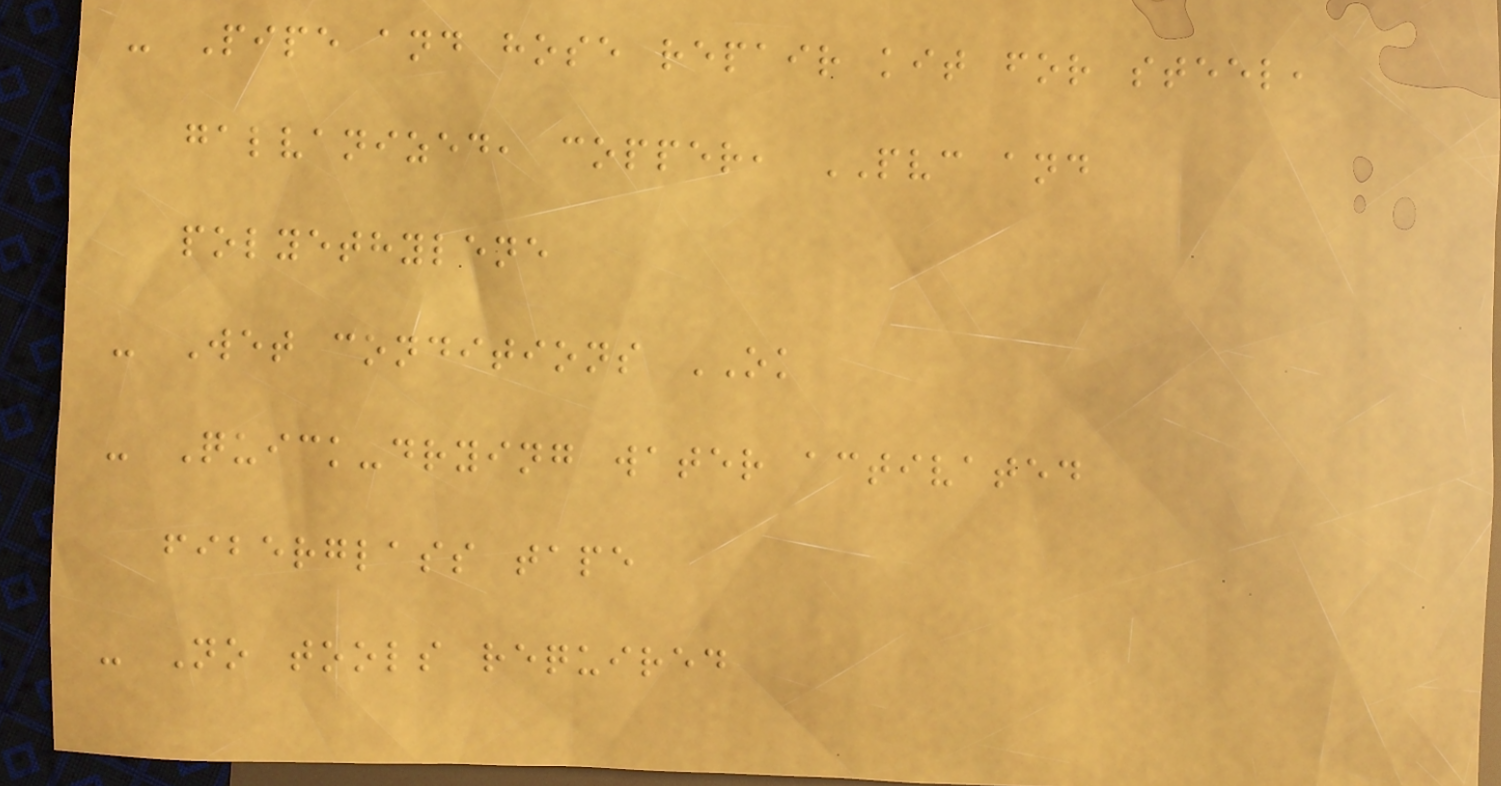- Pipe and hose repair kit for steel,
galvanized, copper, PVC and
polyethylene
- Wet conditions OK
- Quick-drying water activated
fiberglass tape
- No tools required
